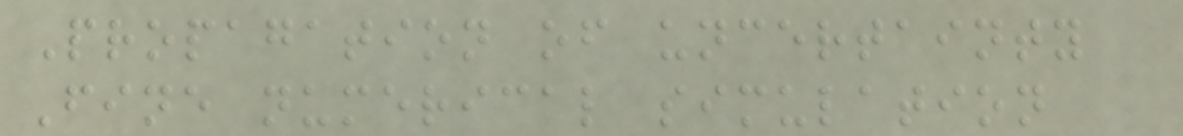Propagation of uncertainty
Fine numerical simulation
